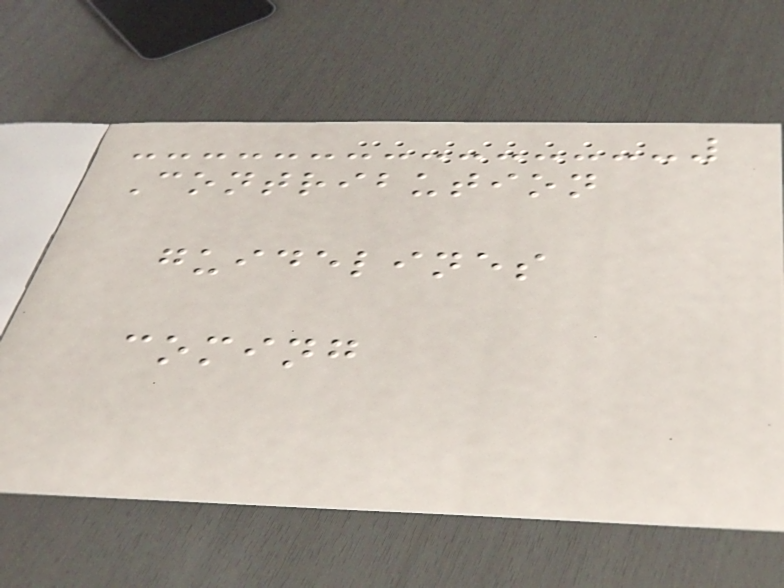Contribution
guidelines
coming
